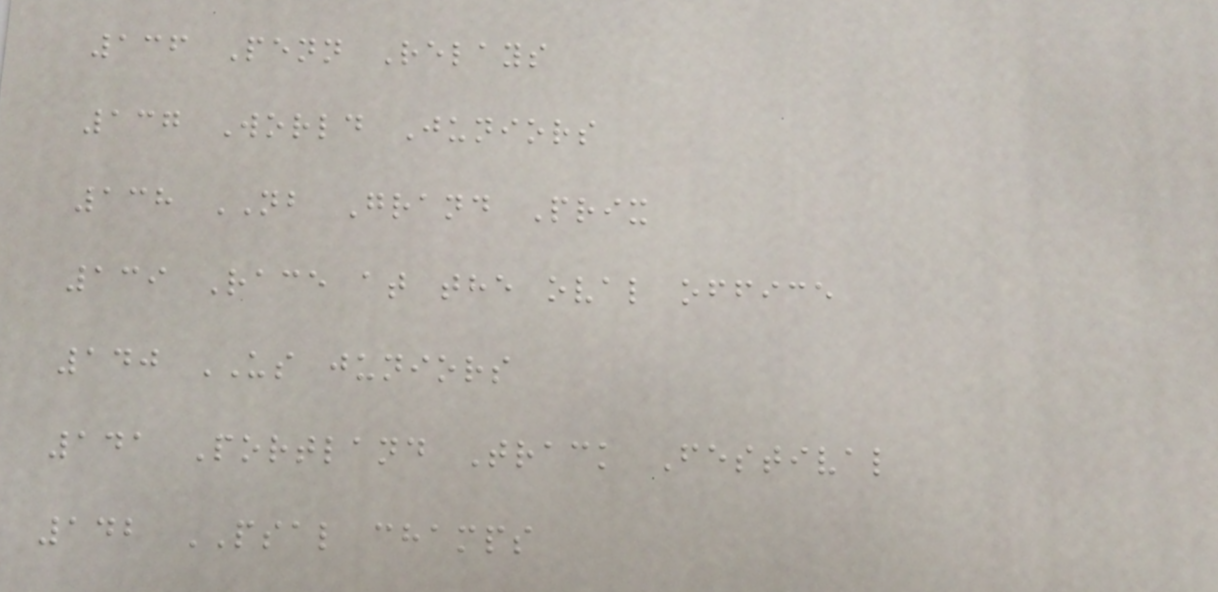136 Penn Relays
137 World Juniors
138 NB Grand Prix
139 Race at the oval office
140 US juniors
141 Portland Track Festival
142 PSAL champs
